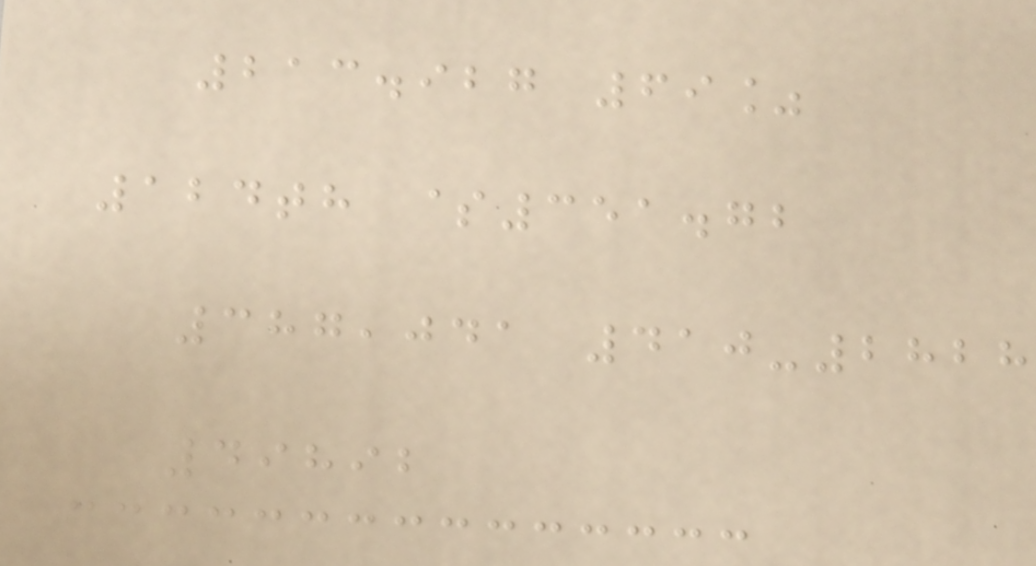213.927 69%
124th $351.72
387,041 410-2828
49892
